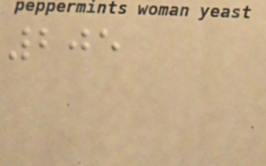205
